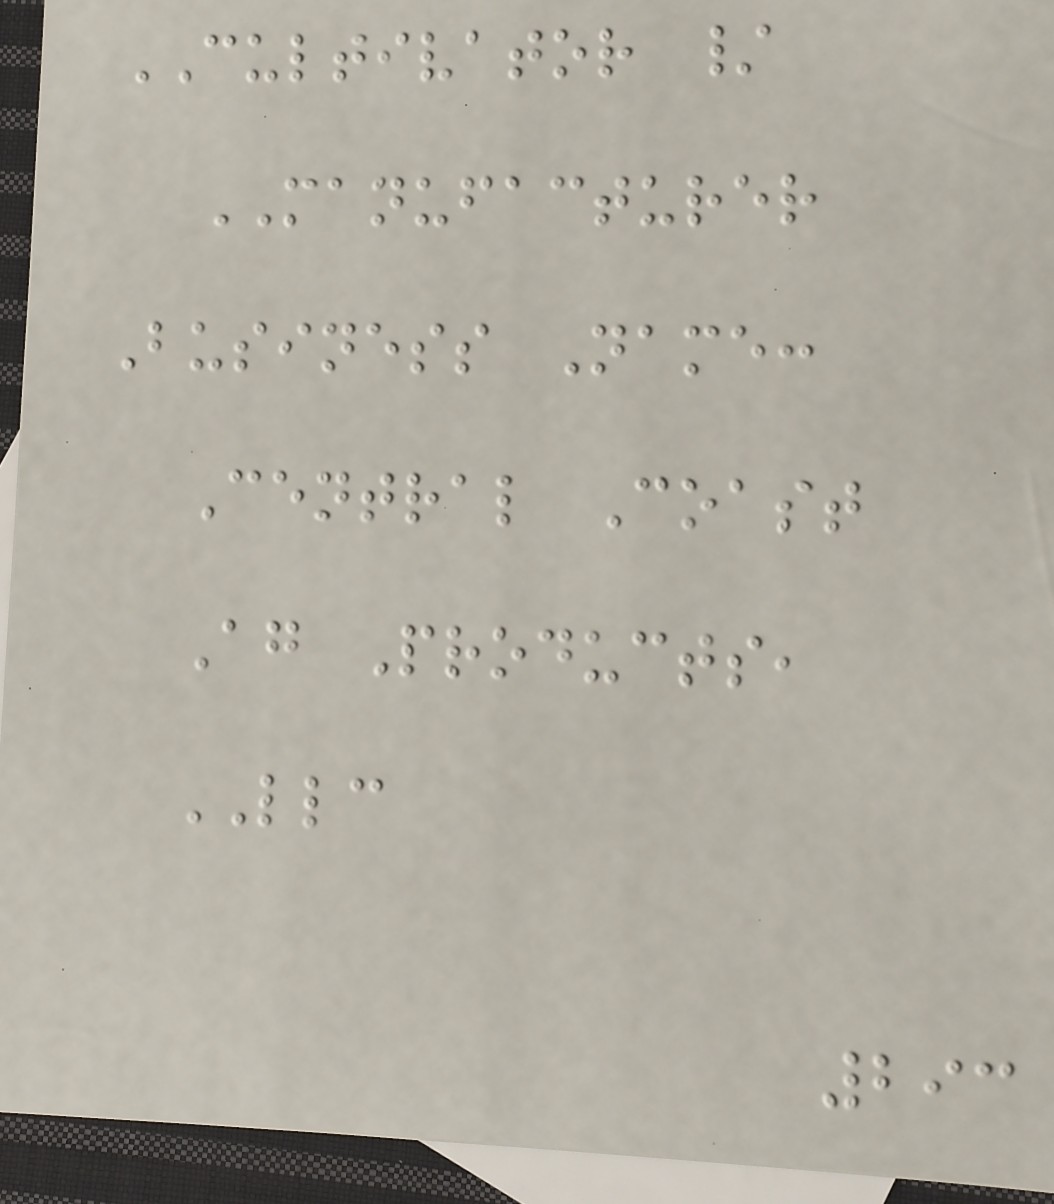CULTIVATOR /
MANUFACTURER
Business Name:
Central Coast
Ag Products,
LLC
293
